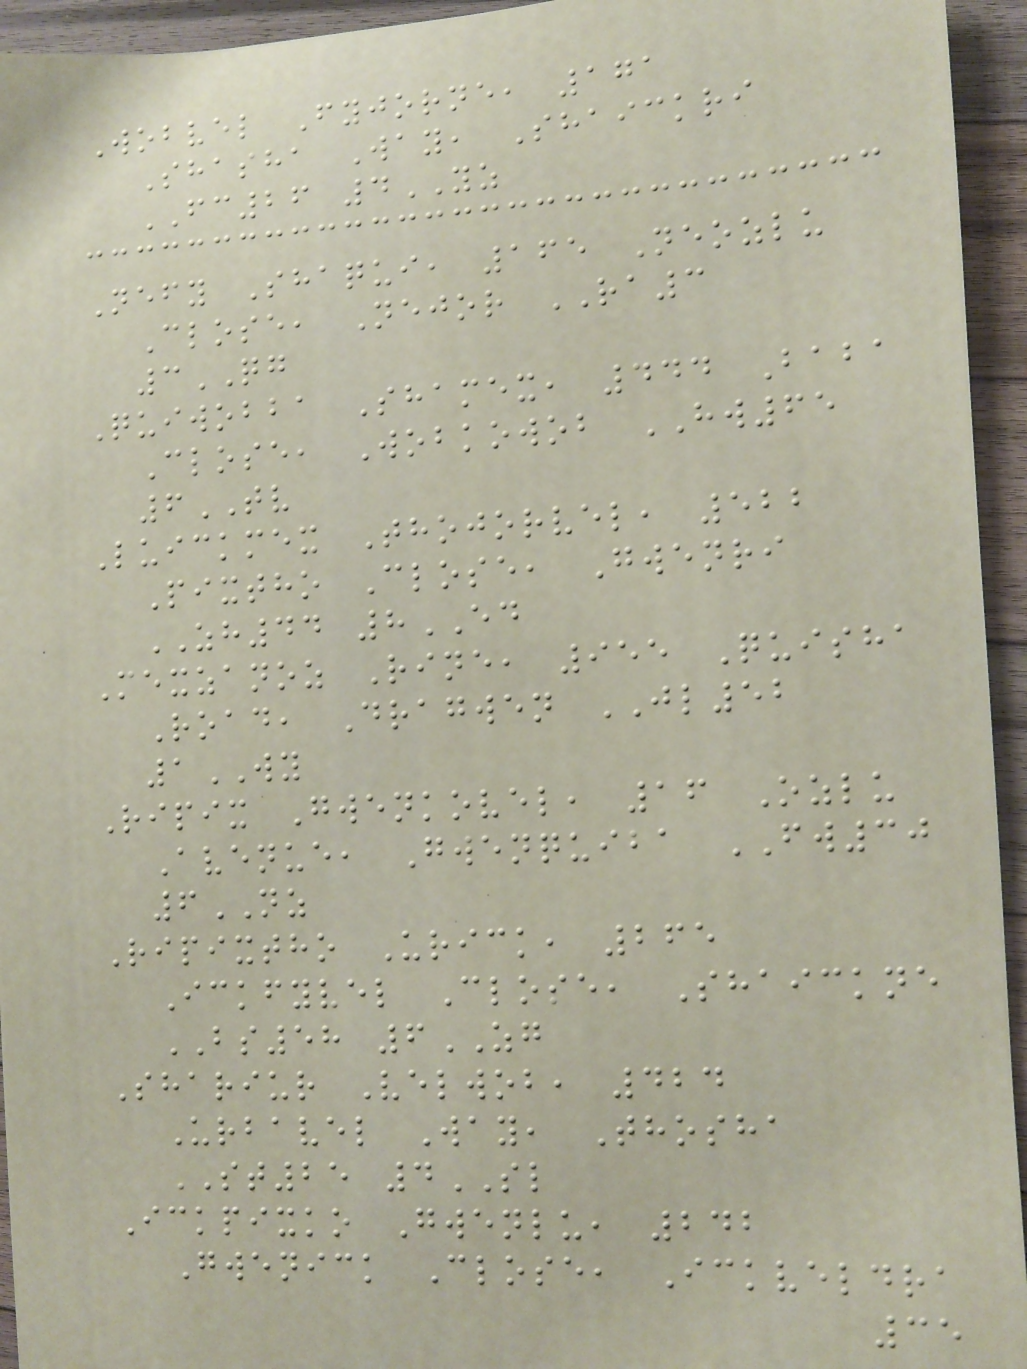Wobvel Fyjorne, 171
Shasha Way, Shaickri
FC26 4YZ
Nefy Shaqui, 165 Neozlu
Close, Nejor RA3
3QG
Quiwobba Shamex, 444 Baba
Close, Wobkowob HW65
6TV
Luickmex Thojorvel, 522
Pixtho Close, Gwenri
ZH44 8ED
Mexzanoz Rine, 955 Quisha
Road, Dragwen JL52
1WY
Ripix Gwenkovel, 16 Ozlu
Avenue, Gwenquiba FW30
6NZ
Ripixtho Urick, 265
Ickfyvel Close, Shaickne
BS58 6ZG
Shariur Velwob, 424
Urbavel Way, Thosha
ST25 4SL
Ickpixko Gwenlu, 242
Gwenick Close, Ickveldra
35
